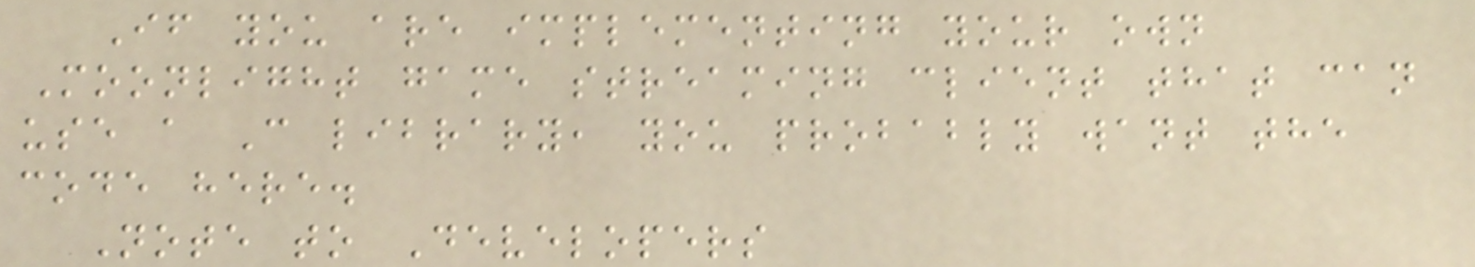If you are implementing your own
Moonlight game streaming client that can
use a C library, you probably want the
code here.
Note to Developers
